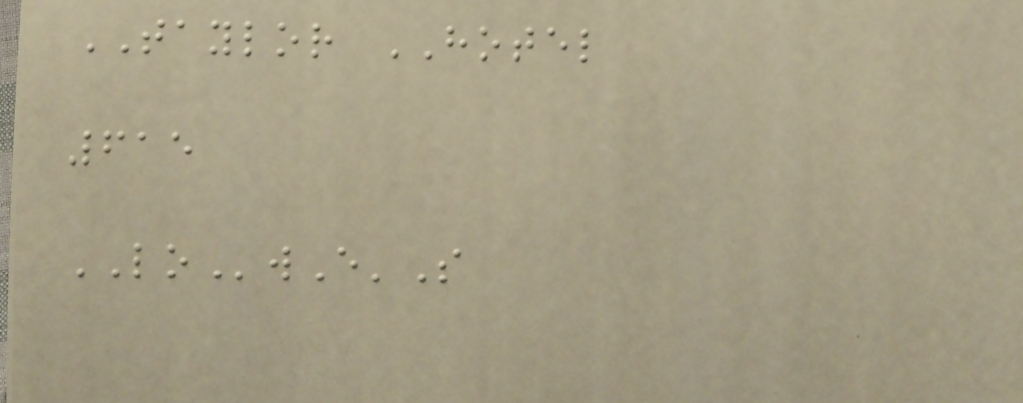TAYLOR HOTEL
615
LOwE'S
